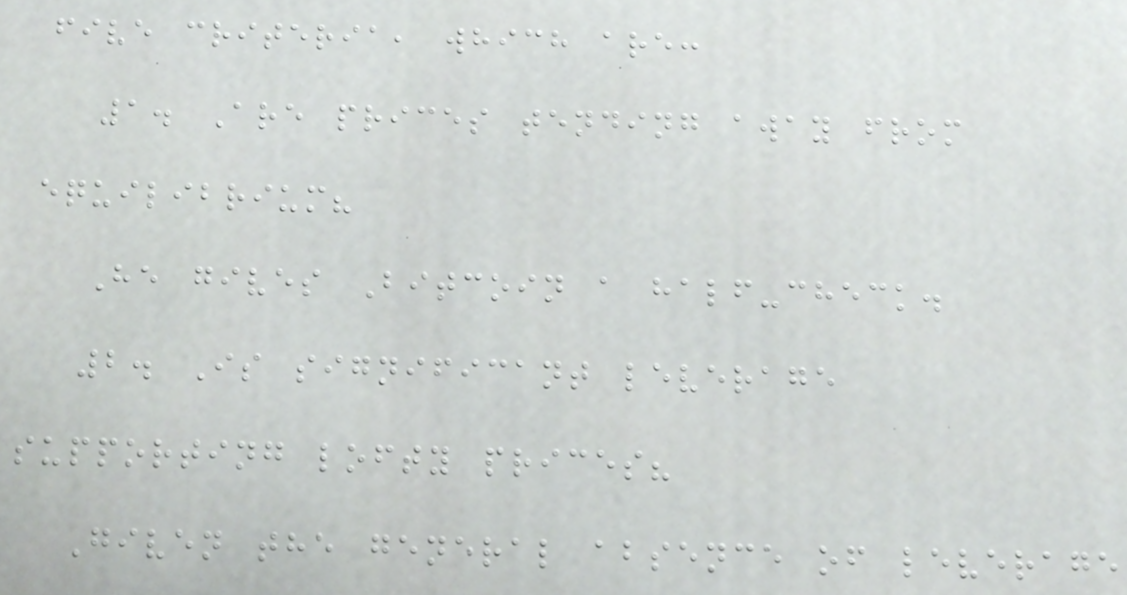five criteria, which are:
1. Are prices tending away from
equilibrium?
He gives Bitcoin a half-check.
2. Is significant leverage
supporting lofty prices?
Given the general absence of leverage
